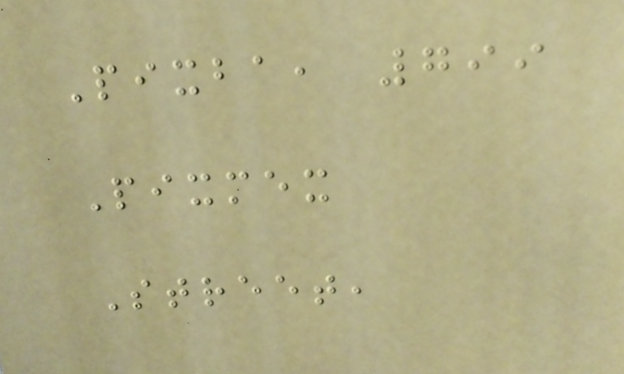Pixba, 799
Pixmex
Street,
